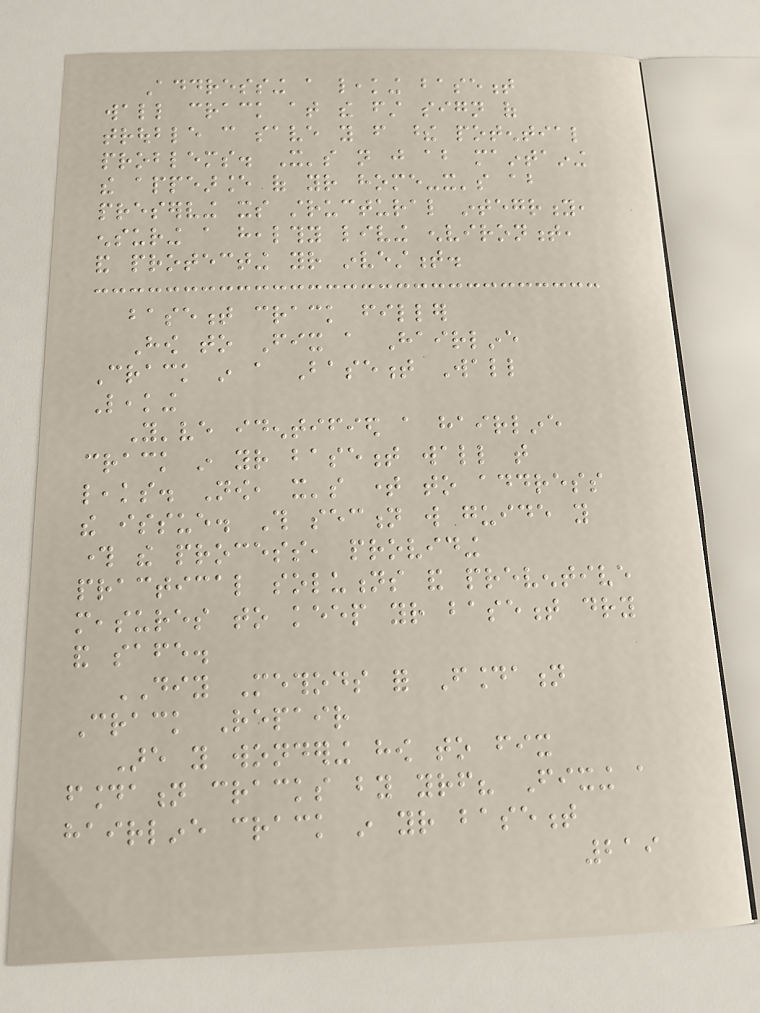Addressing a leaking basement
wall crack at the first sign of
trouble can save you from these potential
problems. It's not just about maintaining
the appearance of your home-it's about
preserving its structural integrity,
ensuring a healthy living environment,
and protecting your investment.
basement crack filler
How to Fix a Hairline
Crack in a Basement Wall
Leaking
You've identified a hairline
crack in your basement wall that
leaks. Now, it's time to address
the issue. This section will guide you
through the process, providing
practical solutions and preventive
measures to keep your basement dry
and safe.
DIY Methods for Foundation
Crack Repair
Are you wondering how to fix
foundation cracks by yourself? Fixing a
hairline crack in your basement
219
